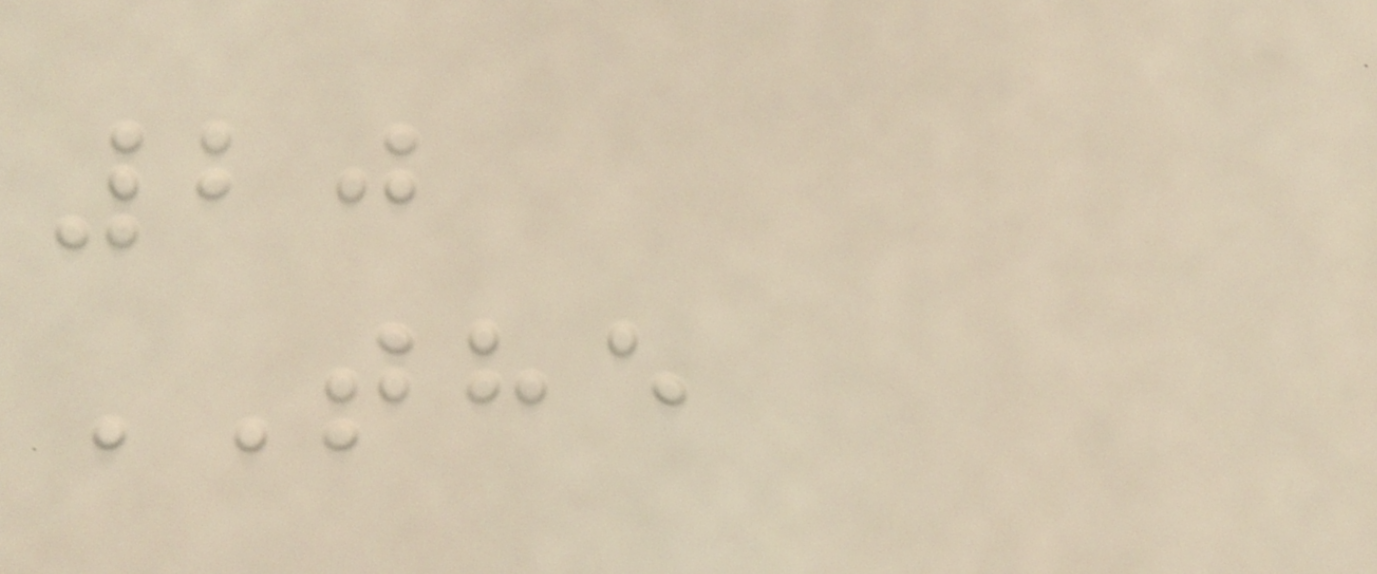20
THE
